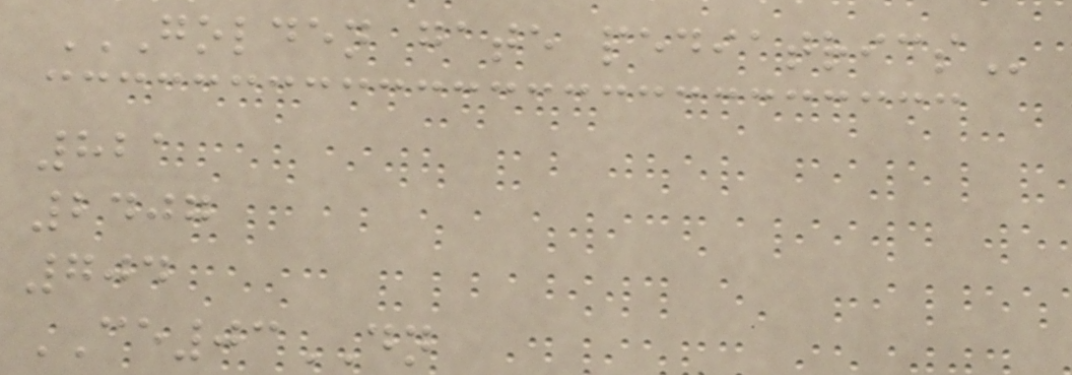GOLDEN GATE PEDIATRICS
821
2407
704
CE03DN
